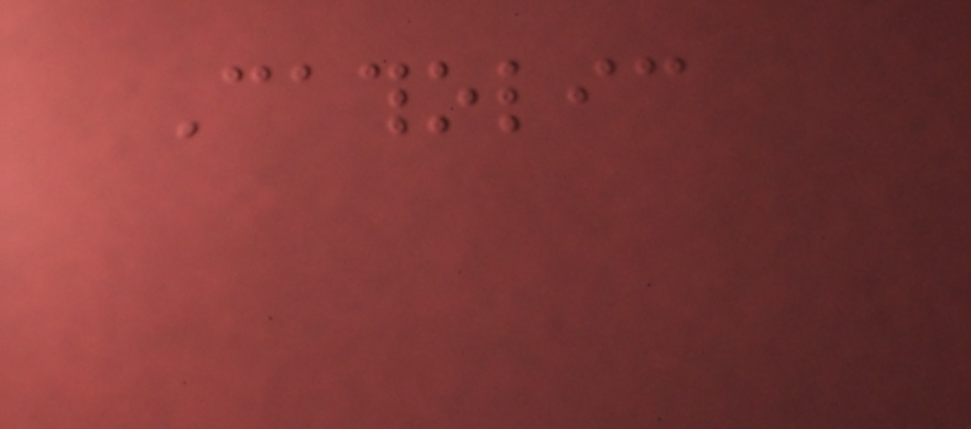Catholic
